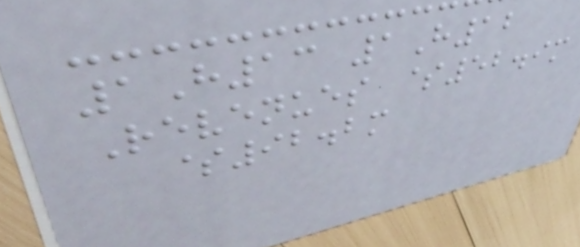1H13 1H12
Revenues $52.9m
$92.2m
